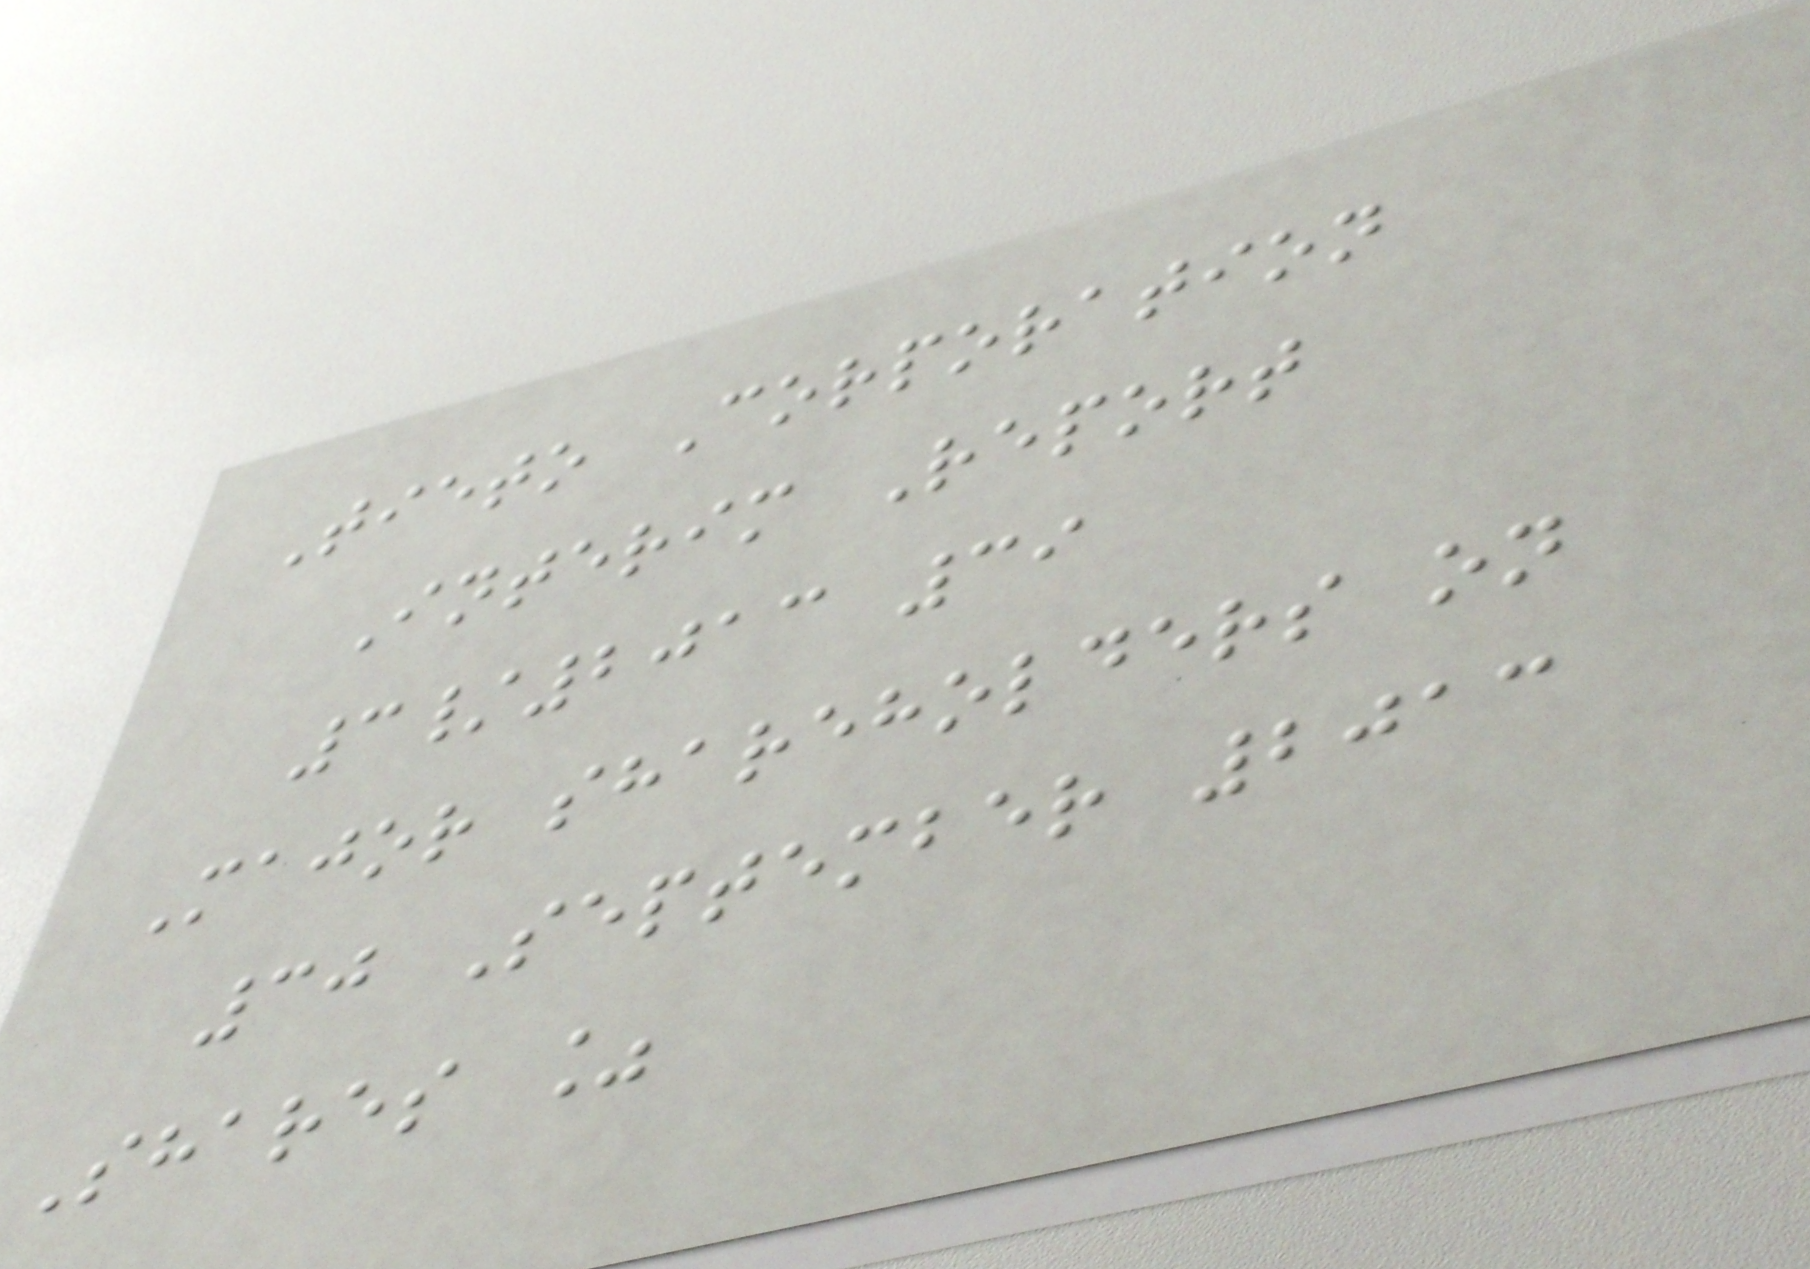Tieto Corporation
Interim Report
3/2013 39
Major shareholders on
30 September 2013
Shares %
